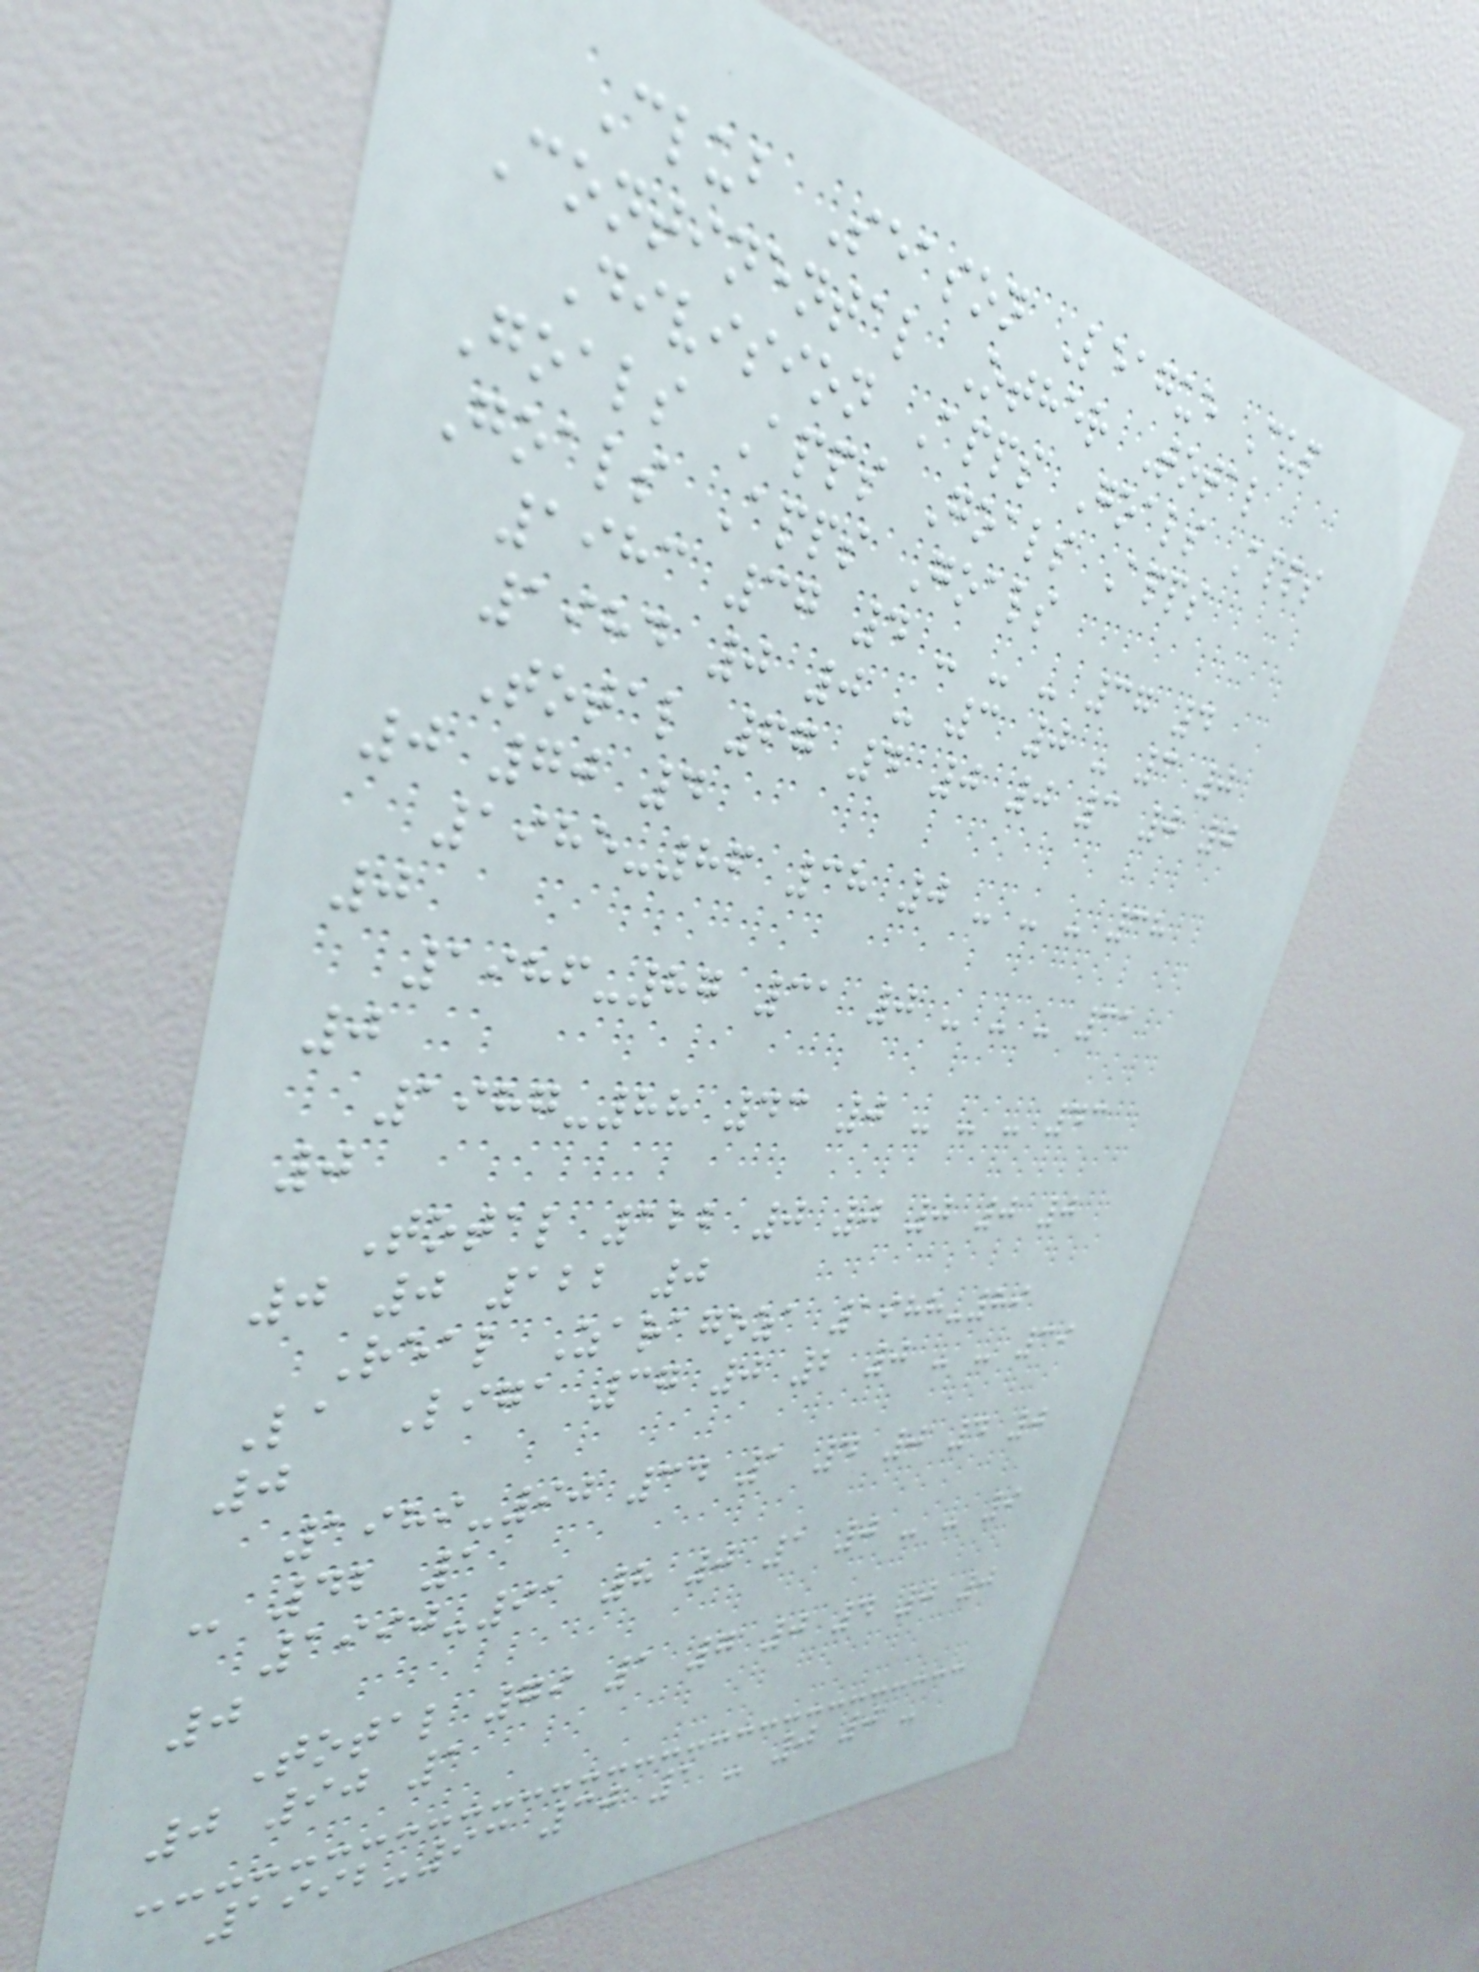Club Season League Cup
Continental Other Total
Division Apps Goals Apps
Goals Apps Goals Apps
Goals Apps Goals
1983 37 4 - - - 37 4
1984 0 0 - 3 0 - 3 0
Total 67 4 0 0 3 0 0
0 70 4
1985-86 38 0 - - - 38
0
1986-87 31 0 - - - 31
0
1987-88 43 0 - - - 43
0
Total 122 0 0 0 0 0
0 0 122 0
Real Zaragoza 1988-89
La Liga 37 0 2 0 - - 39
0
1989-90 34 1 4 0 4 0
- 42 1
1990-91 8 0 1 0 - - 9
0
Total 79 1 7 0 4 0 0
0 90 1
1992-93 30 1 - 0 0 -
